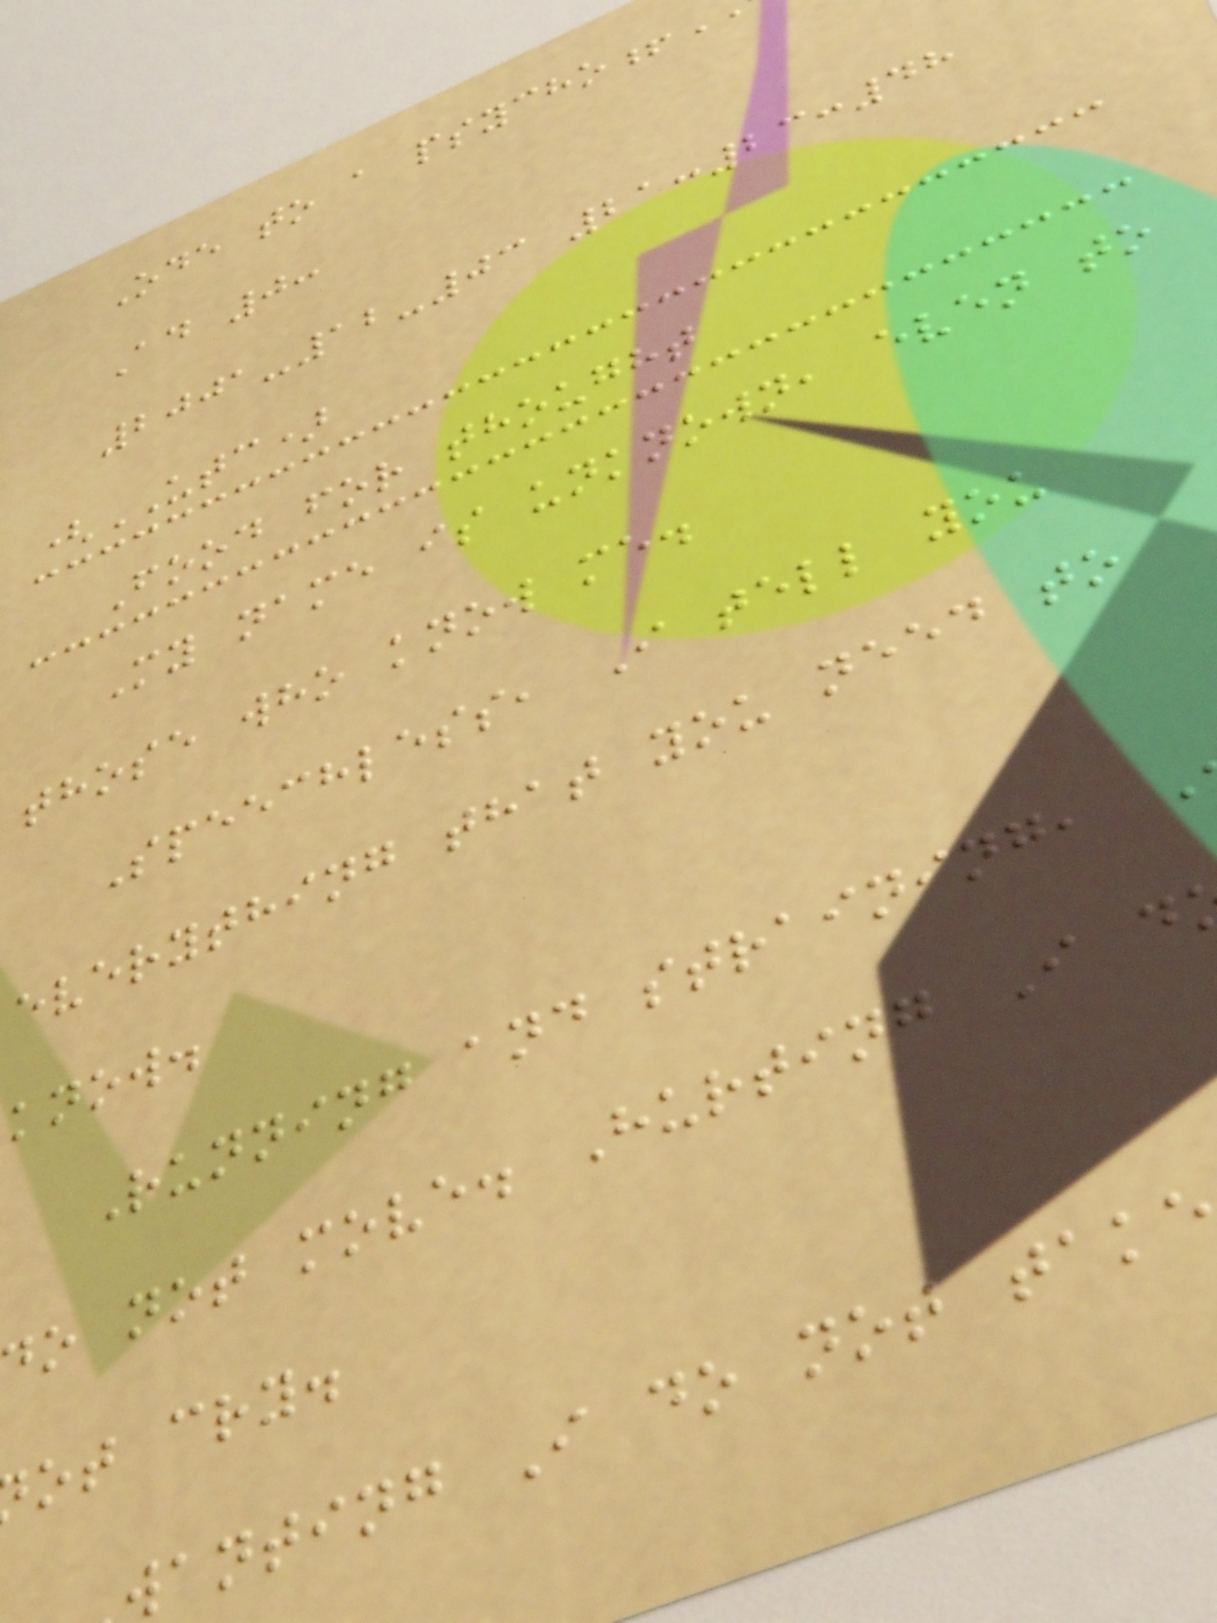Ode to a psycho
Ad 0:
2001-12-03 21:23:48
(UTC)
Food for thought
My name is unknown, even to
those who know me.
Speechless, I tell you
everything that you need to
know.
Running and straining,
o not move. Hurting I d
ot cry.
anting I do not take
